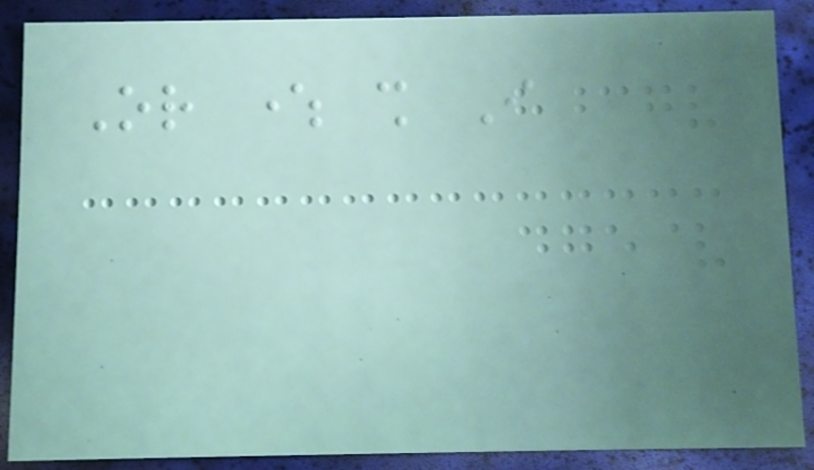Or where shall I
